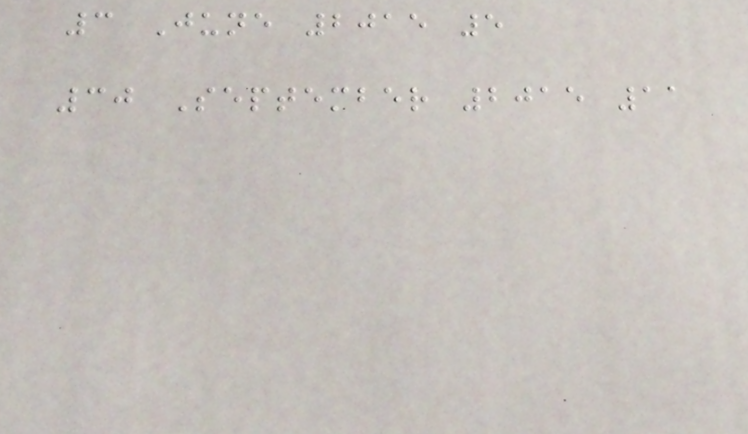3 June 2015 5
30 September 2015 11
